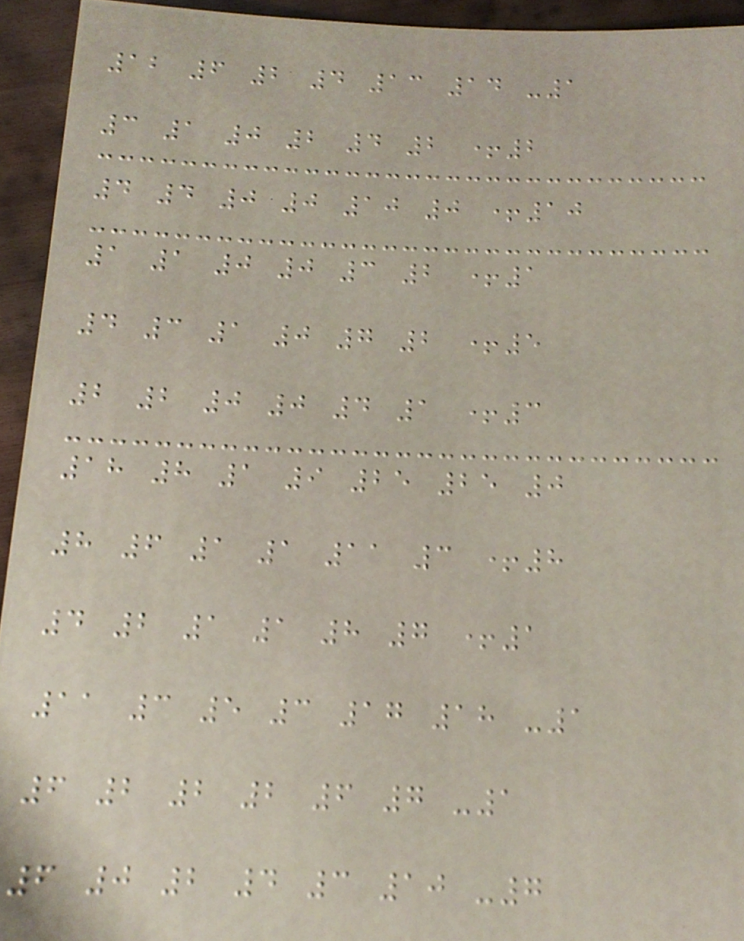12 6 2 4 13 14 -1
3 1 0 2 4 2 +2
4 4 0 0 10 0 +10
1 1 0 0 3 2 +1
4 3 1 0 7 2 +5
2 2 0 0 4 1 +3
18 8 1 9 25 25 0
8 6 1 1 11 3 +8
4 2 1 1 8 7 +1
11 3 5 3 17 18 -1
6 2 2 2 6 7 -1
6 0 2 4 3 10 -7
